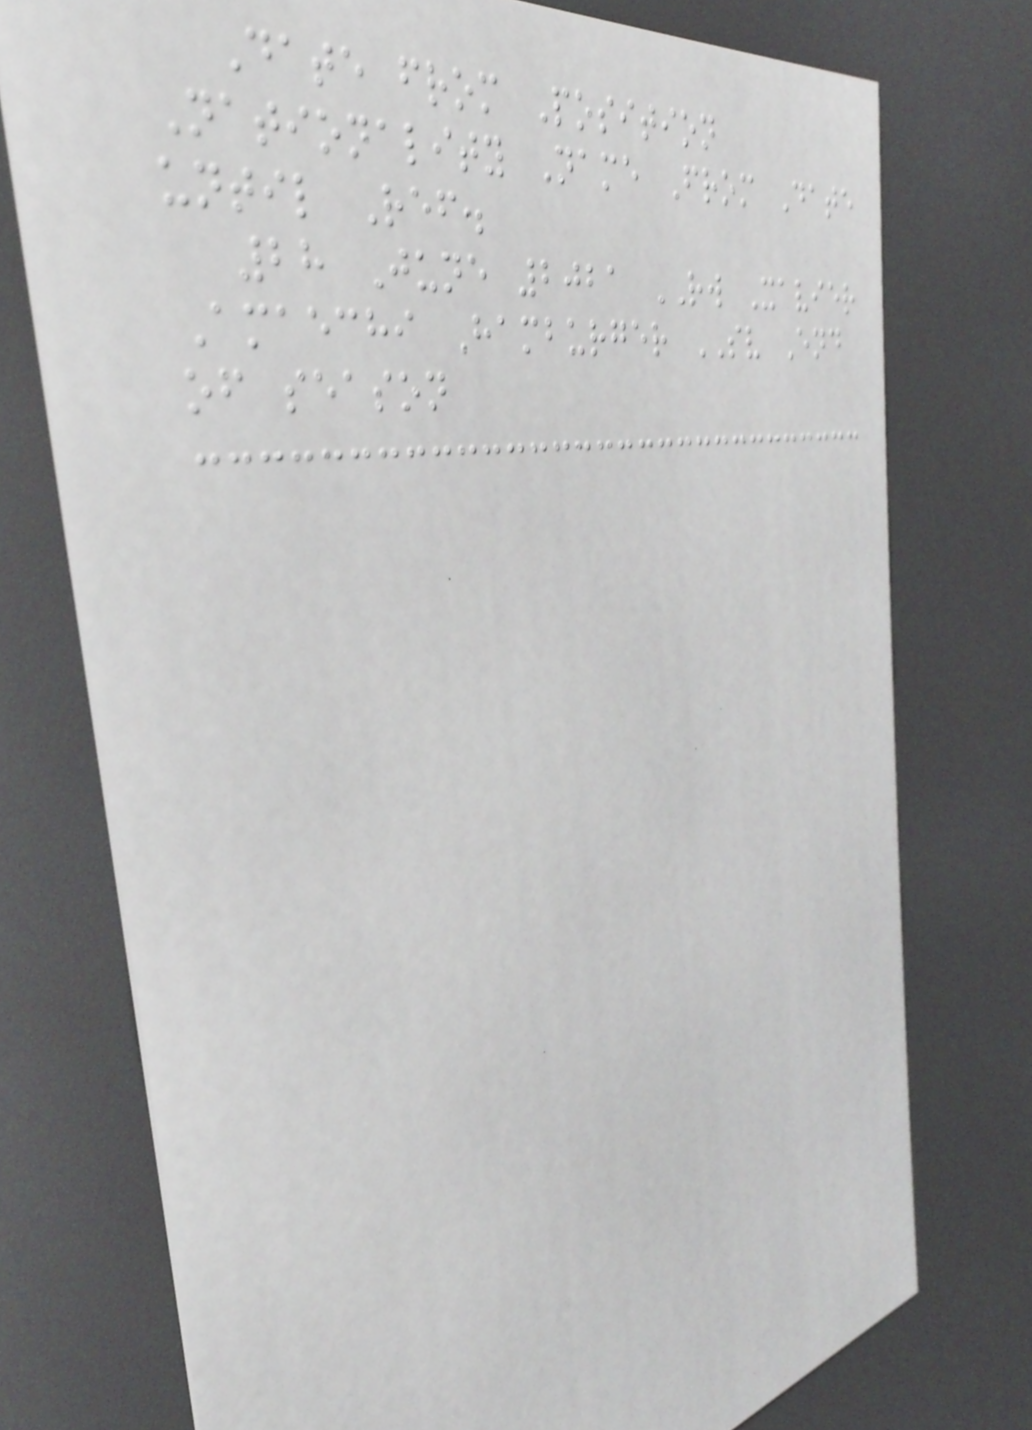Date from Position
Nationality Name From Date
until Ref.
28 June 2021 RW Xavier
Amaechi Hamburger SV End
of season
